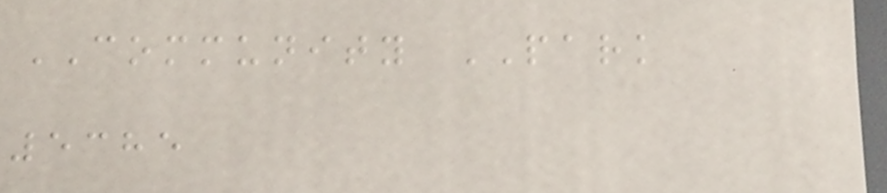COMMUNITY PARK
5385
